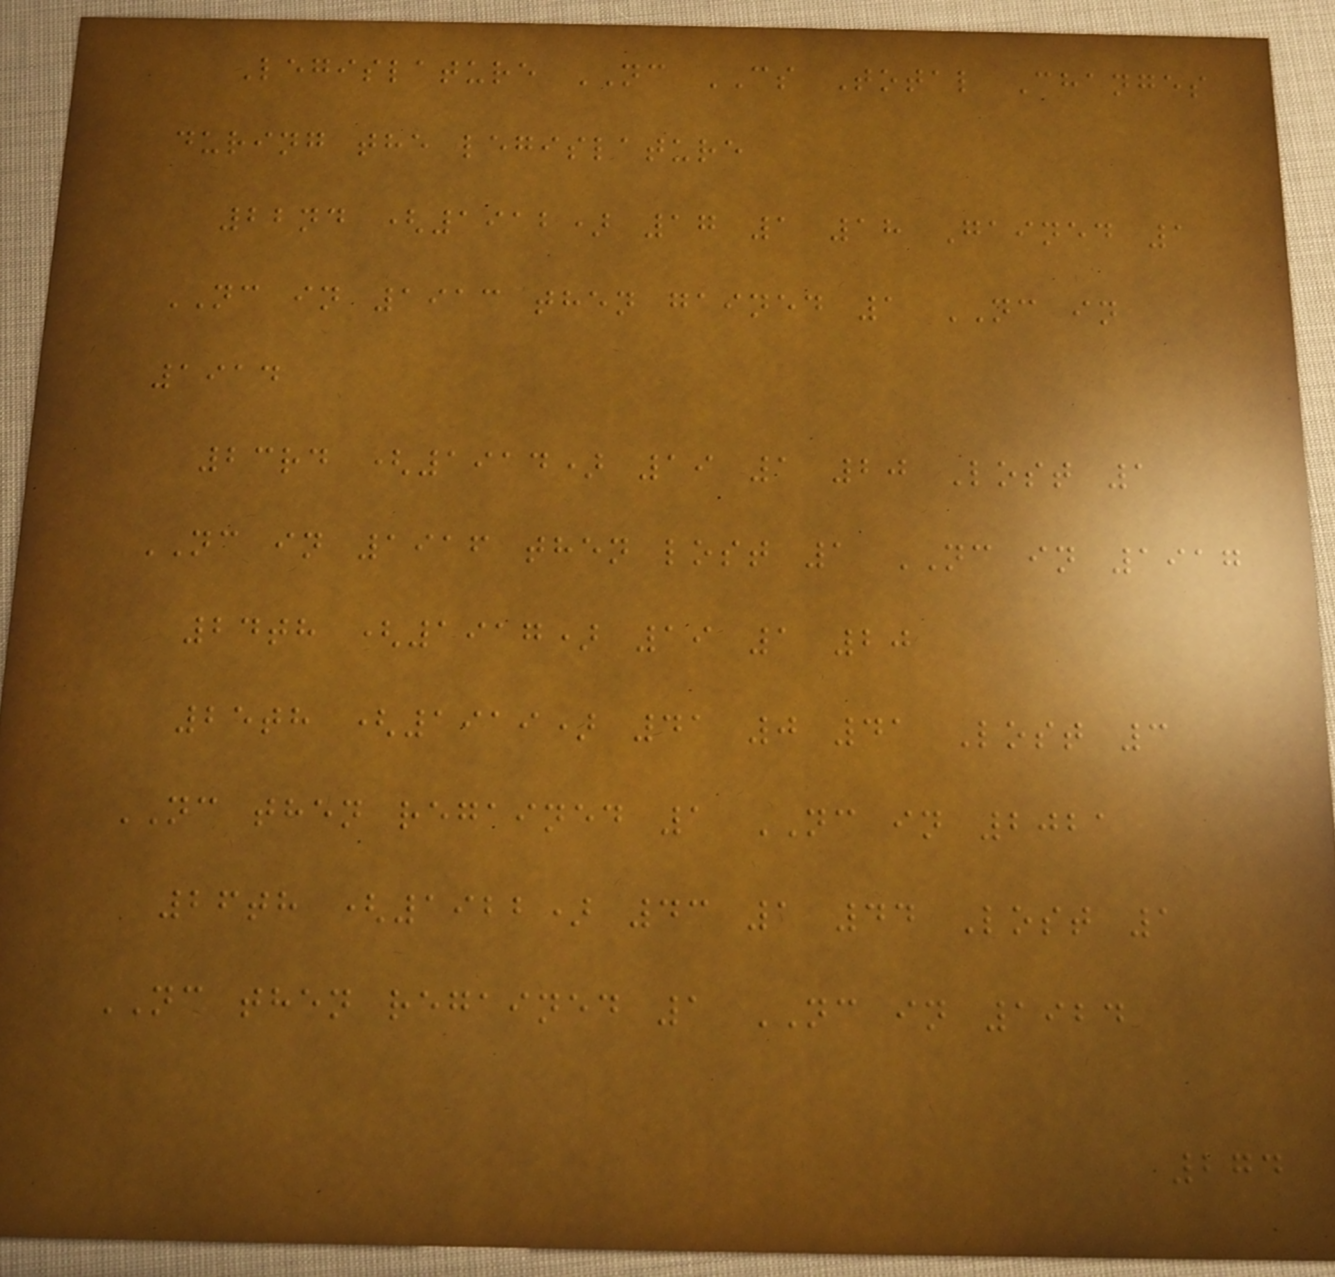Legislature NC CS Total Changes
during the legislature
22nd (1912) 17 1 18 Gained 1
NC in 1913 then gained 1 NC in
1914
23rd (1914) 19 1 20 Lost 1
NC in 1916 then lost 1 NC in 1917
24th (1917) 19 1 20
25th (1919) 41 0 41 Lost 3
NC then regained 1 NC in 2021
26th (1922) 43 1 44 Lost 1
NC then regained 1 NC in 1924
274
